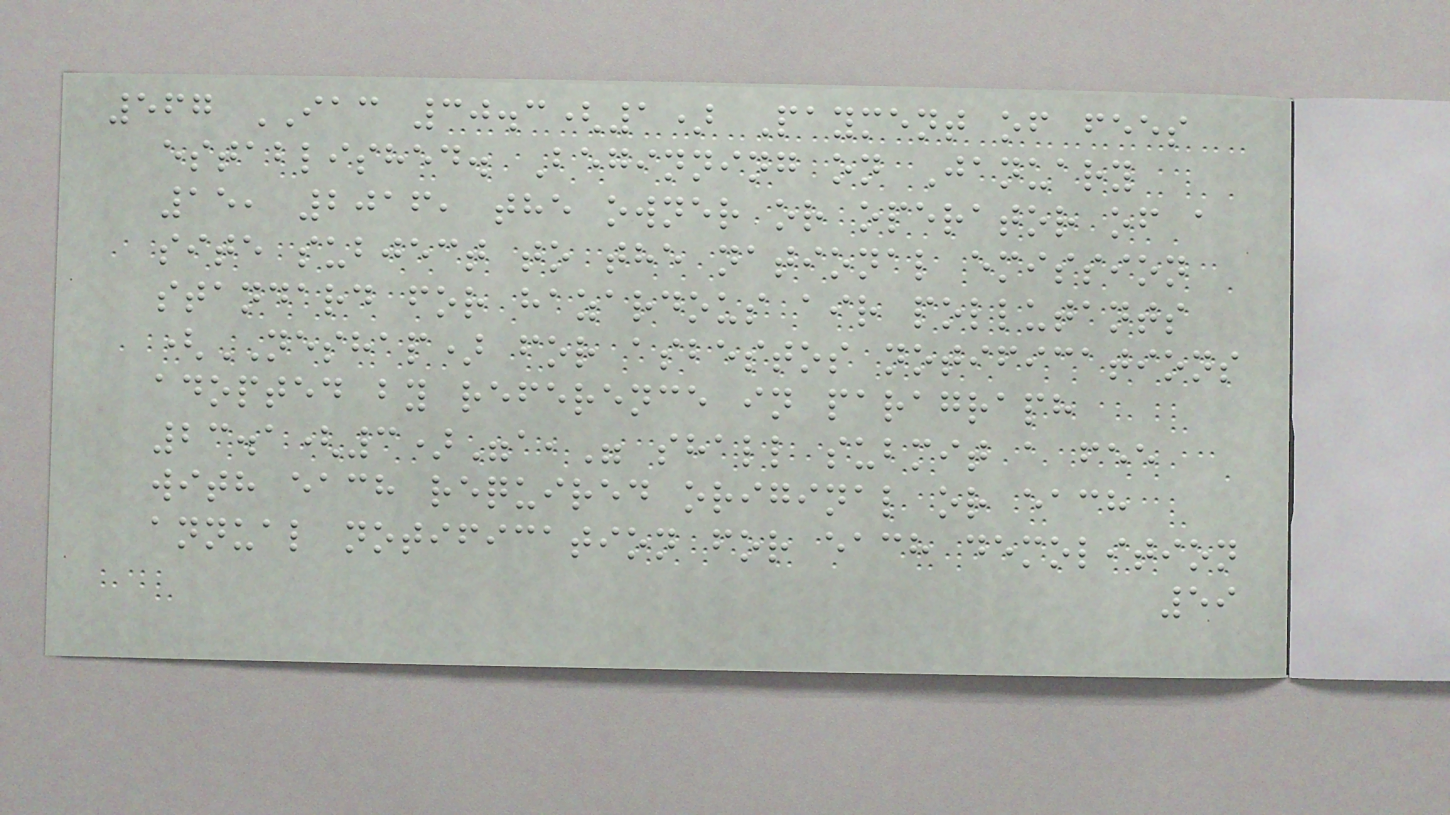567 IAC 30.3(1) Payment of fees
established. Beginning on January
15, 2016, the owner or operator of a
site subject to the national emission
standard for hazardous air pollutants
(NESHAP) for asbestos notifications
adopted by reference in paragraph
23.1(3)"a," shall submit a fee
with each required original or each
annual notification for each demolition
59
